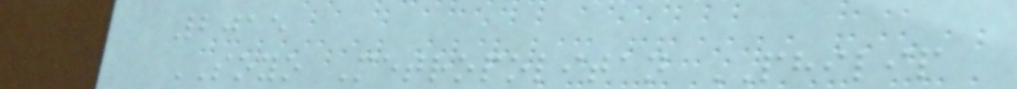2015
SOYO Metropolitan PHILIP
